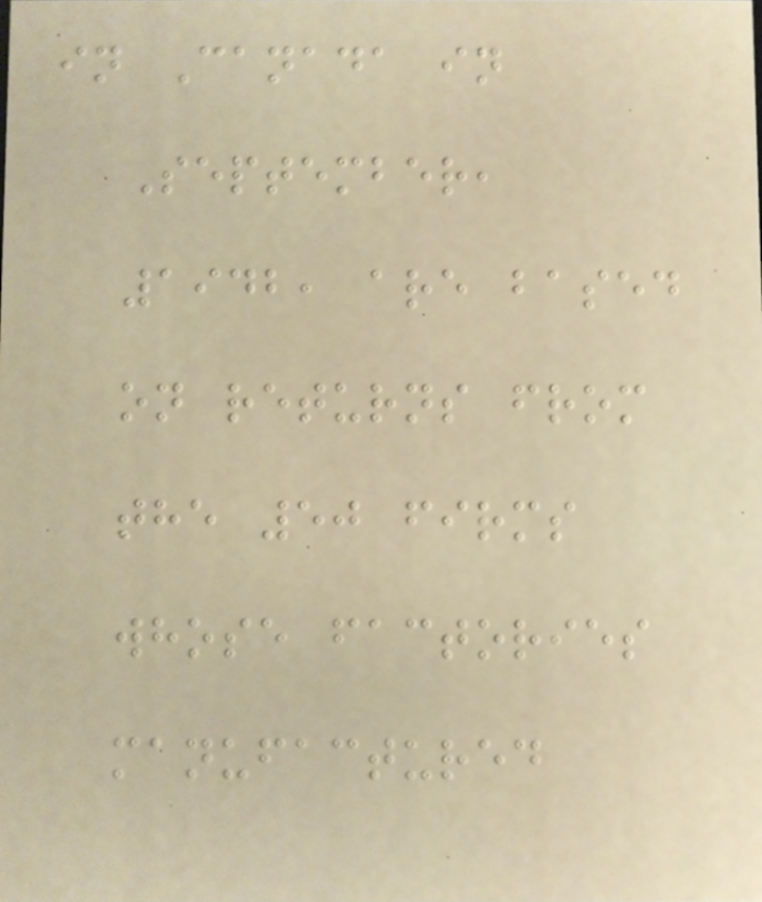in Canada in
September,
1942, are based
on returns from
the 50 firms
whose factories
manufactured
